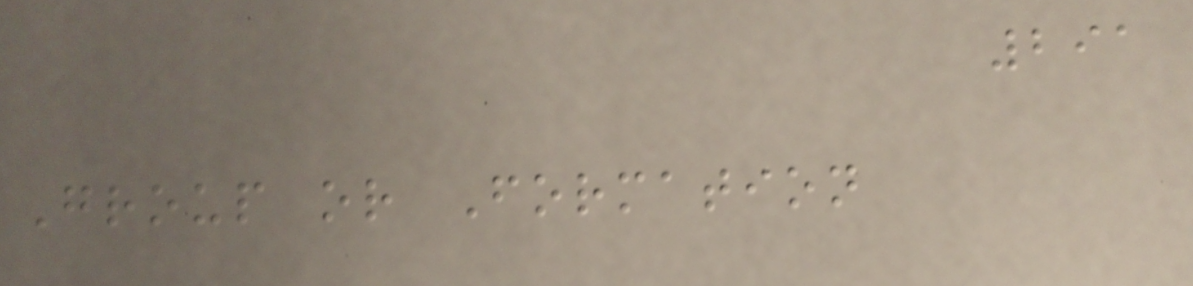291
Group or Formation
